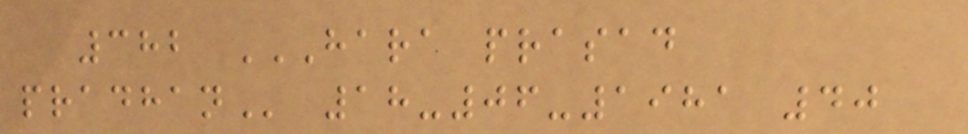382 HARA PRASAD
PRADHAN 18-06-1981 40
